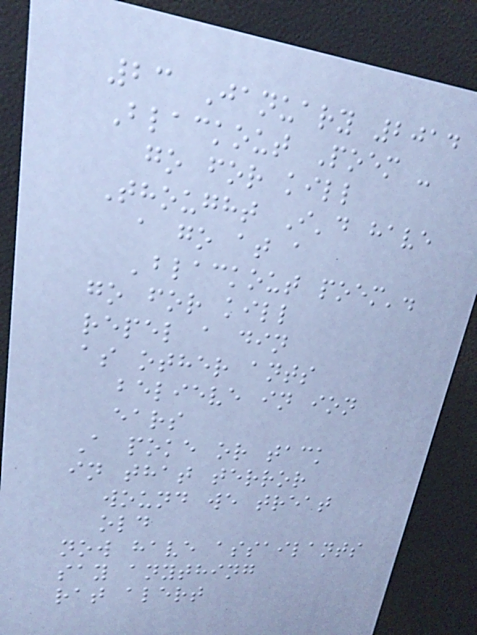23 January 2014
Blackout Poem -
go for kill
Thought I'd have
a go at a
'blackout poem'.
go for kill
repel a din
as other ants
believe in ion
ears
A poke or tack
in that terror
wound we treat
old
now have assailants
say anything
rat alert
